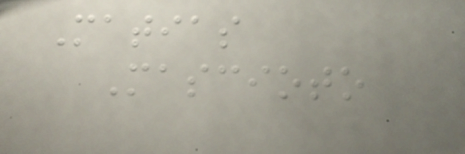Matias
Mascioto
